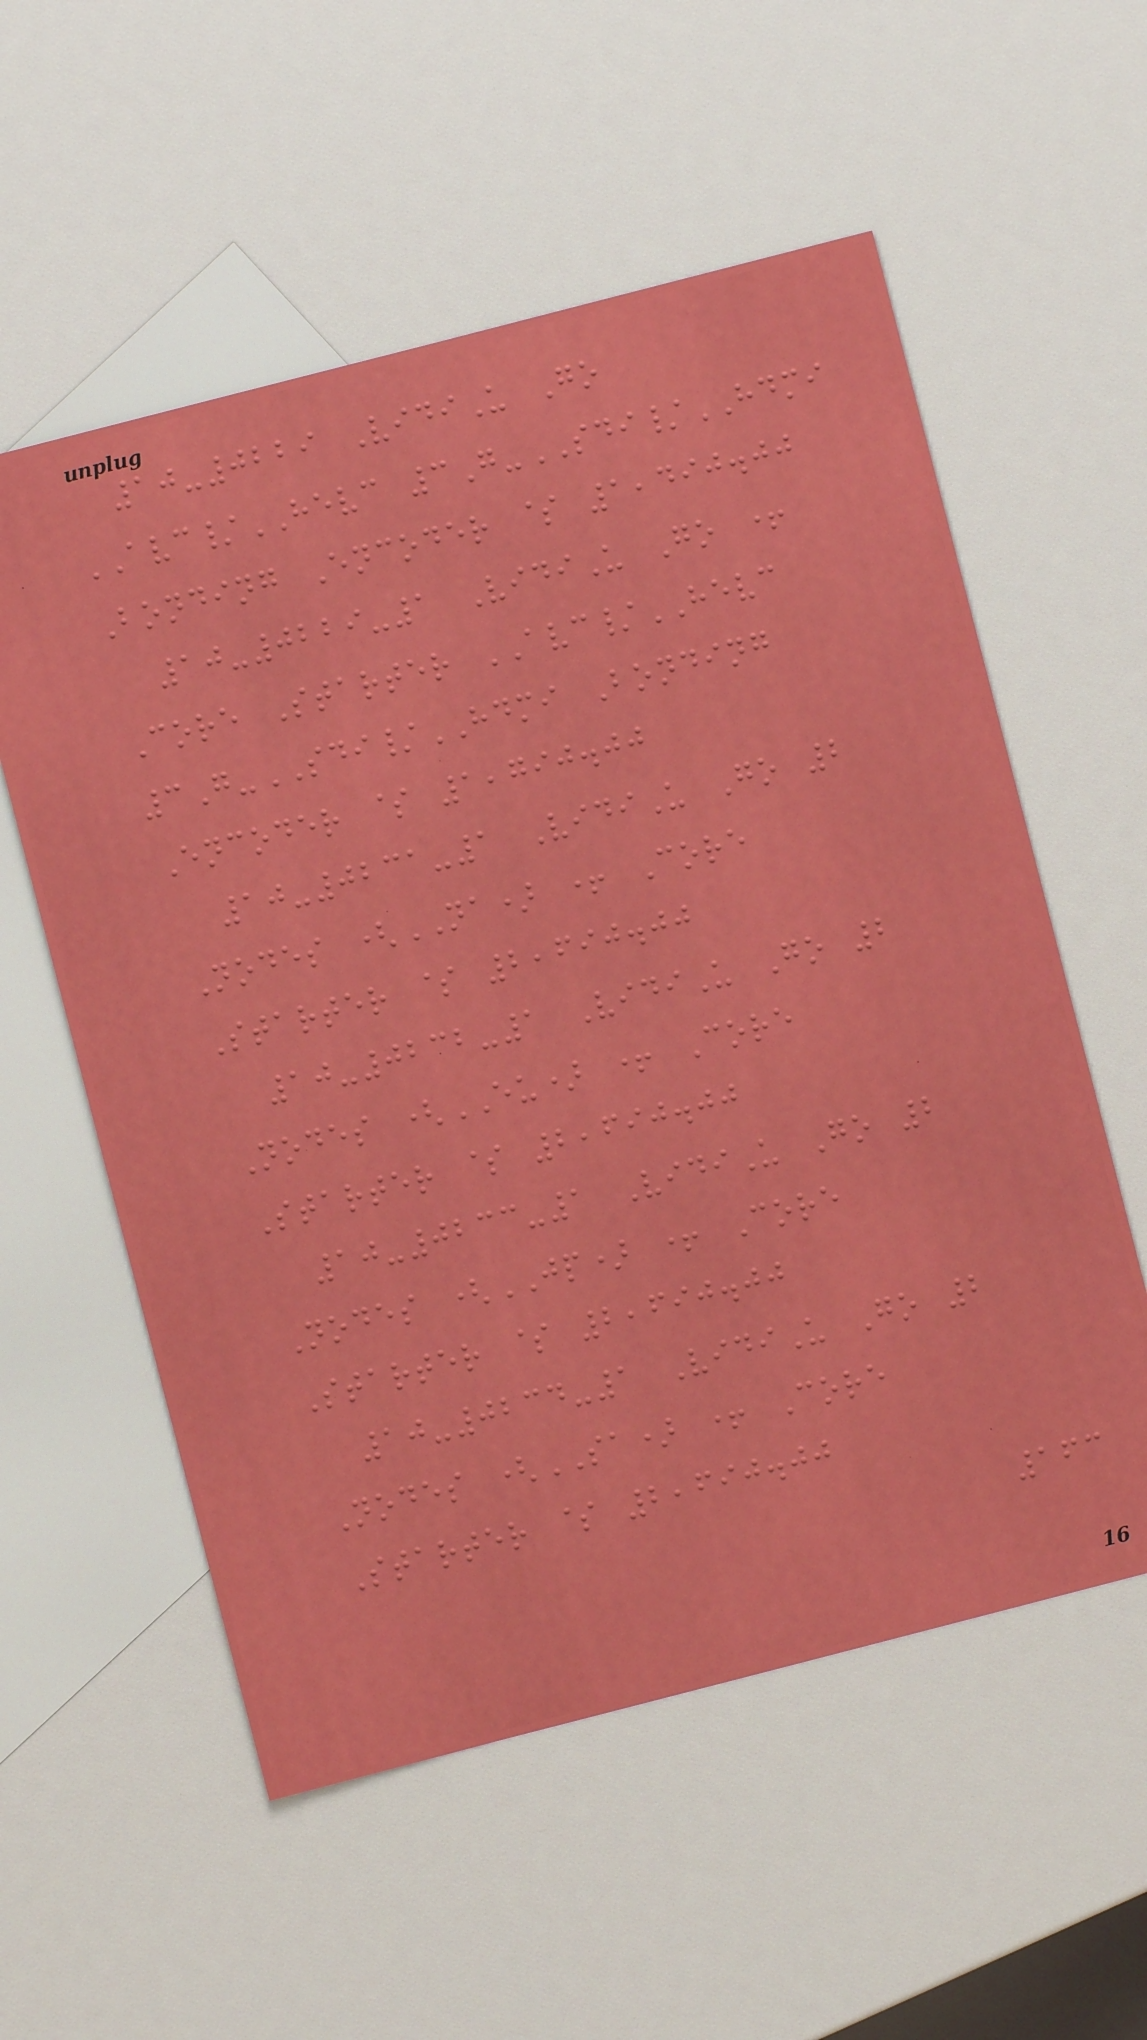10-0229 VidiU Go
AVC/HEVC 3G-SDI/HDMI
Bonding Encoder $ 1,490.00
10-0229-1 VidiU Go +
Core Starter AVC/HEVC
3G-SDI/HDMI Bonding
Encoder $ 1,790.00
10-0231-1 VidiU Go 2
Nodes (NA) + Core
Starter $ 2,690.00
10-0232-1 VidiU Go 2
Nodes (EU) + Core
Starter $ 2,690.00
10-0233-1 VidiU Go 2
Nodes (JP) + Core
Starter $ 2,690.00
10-0234-1 VidiU Go 2
Nodes (SA) + Core
Starter $ 2,690.00
163
